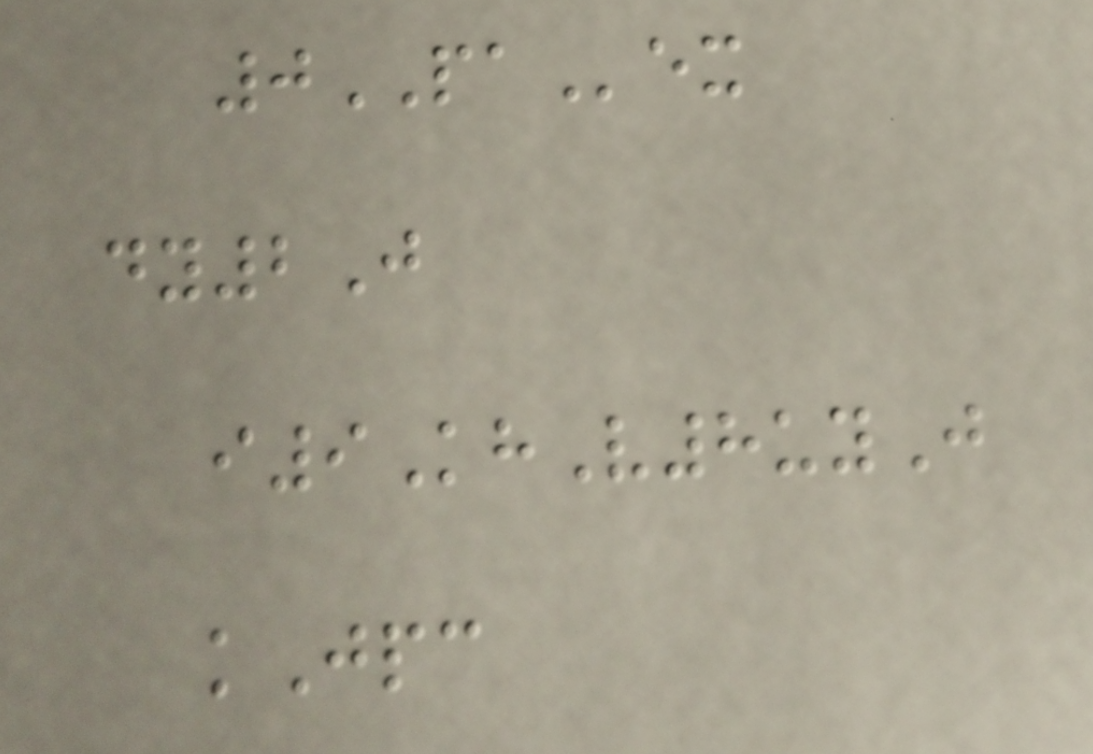0PAex
dy2J
i9KhV8uyJ
kJpc
